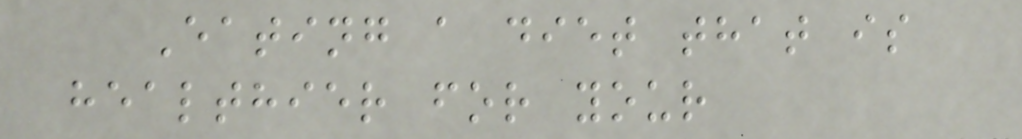Eating a diet that is
healthier for your
